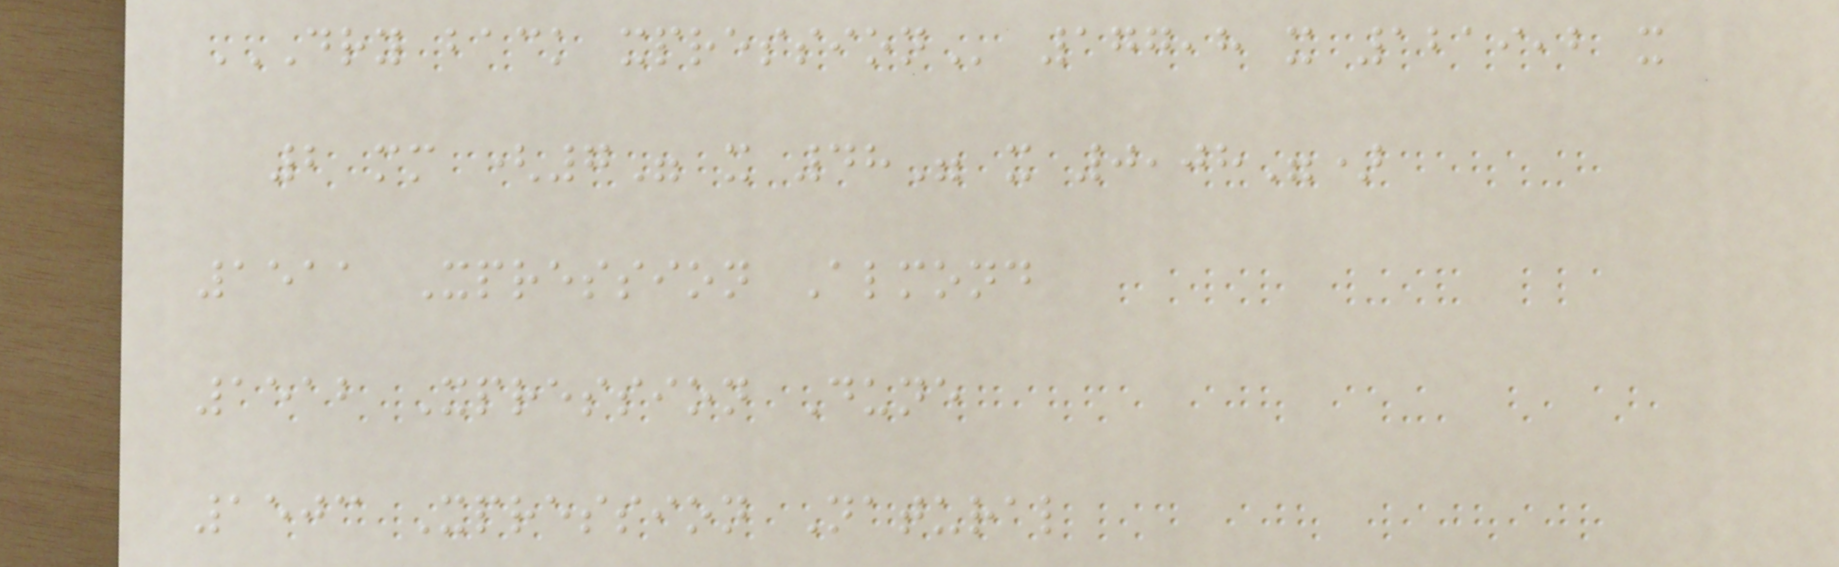DRY BACK XPRESSION 177,8 x 1219,2 x
2 mm (7" x 48" x 0,08")
1511 Xpression Almond
1512 Xpression Dune
1503 Xpression Natural
